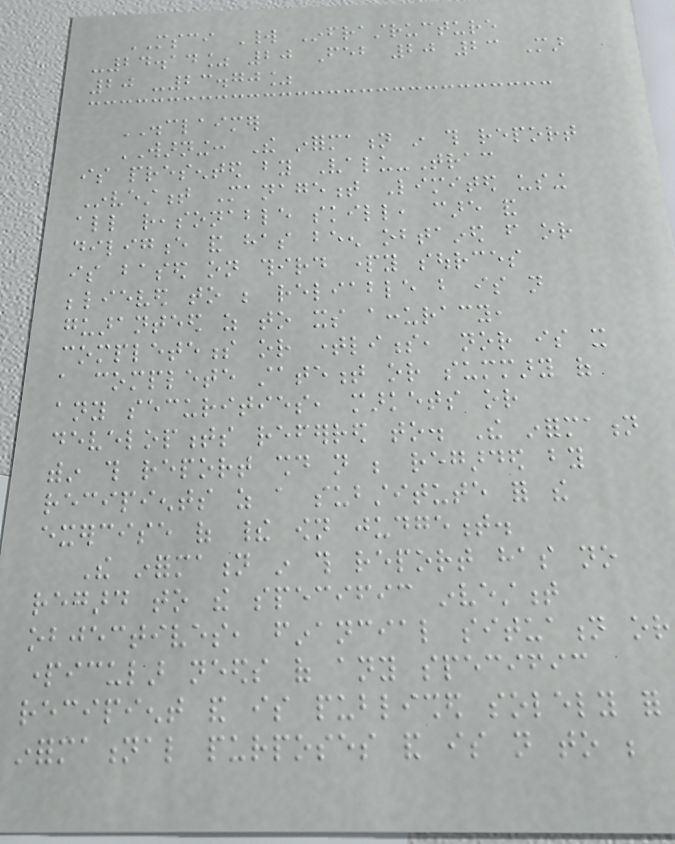MSCI World Infrastructure
-24.14% 20 Feb 20 23 Mar
20 -23.70%
DISCLAIMER
WARNING: The information in this report
is presented by Valu-Trac
Investment Management Limited using
all reasonable skill, care and
diligence and has been obtained from or
is based on third party sources
believed to be reliable but is not
guaranteed as to its accuracy,
completeness or timeliness, nor is it
a complete statement or summary of
any securities, markets or
developments referred to. The information
within this report should not be regarded by
recipients as a substitute for the
exercise of their own judgement.
The information in this report has no
regard to the specific investment
objectives, financial situation or
particular needs of any specific
recipient and is published solely for
informational purposes and is not to be
